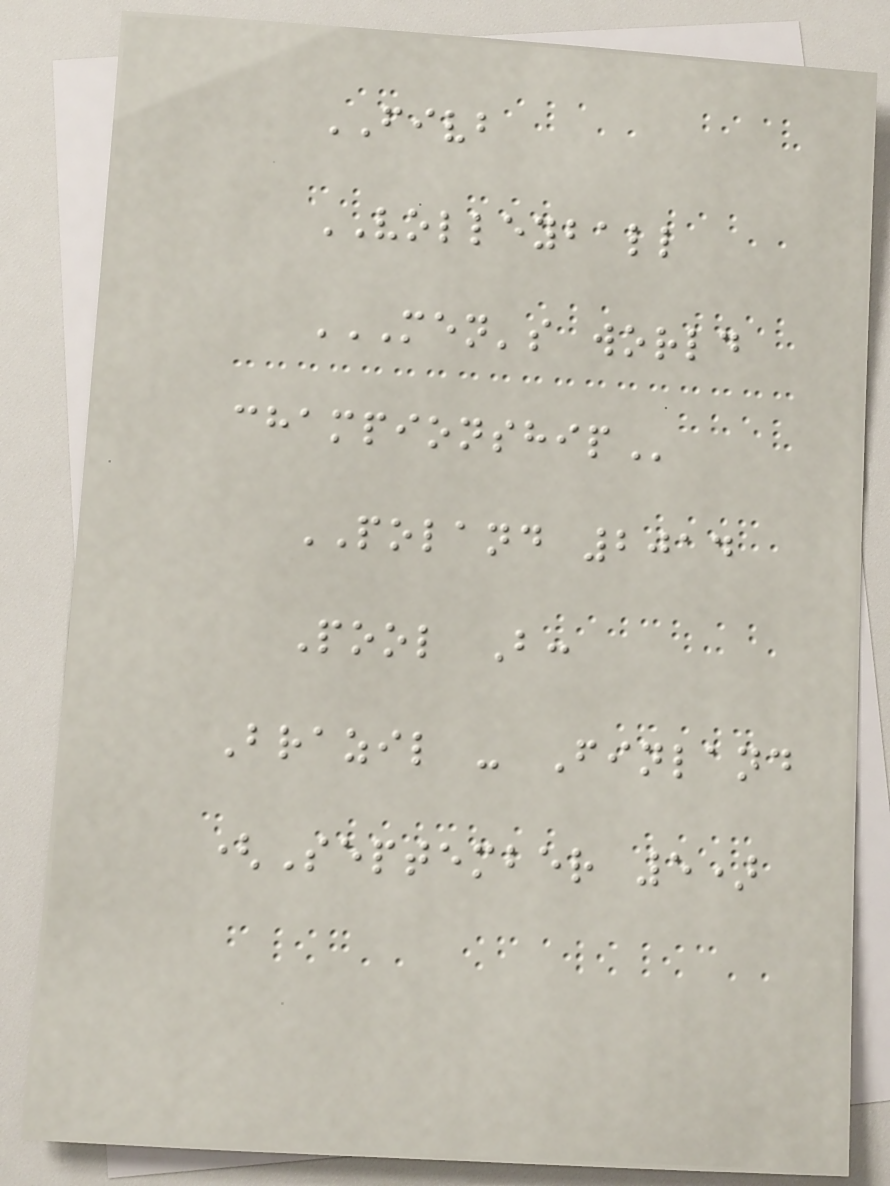FIVB
VOLLEYBALL
MEN'S WORLD
CHAMPIONSHIP
POLAND 2014
Pool B:
Brazil - Finland
(September 5)
